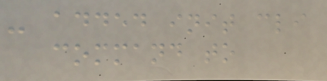- added init cli
command to
